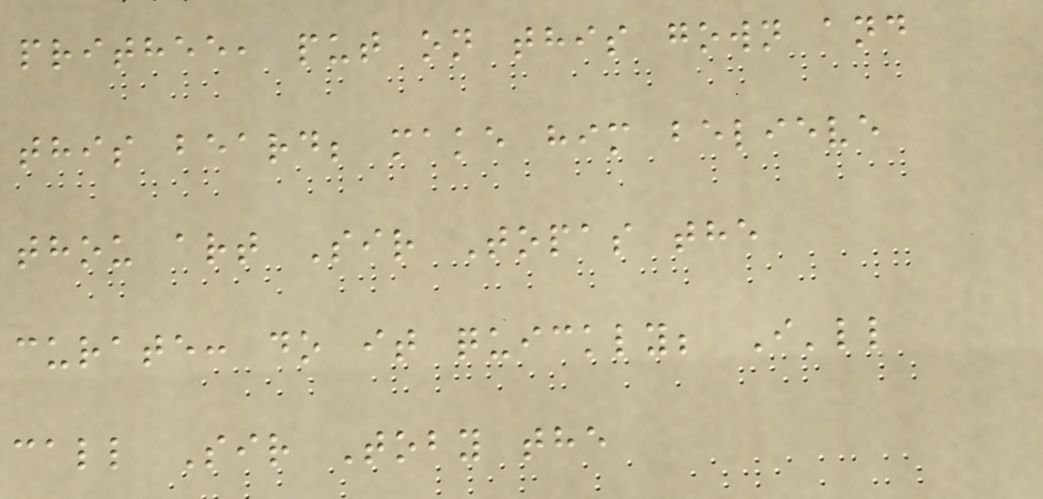prithee, put on this gown and
this beard; make him believe
thou art Sir Topas the
curate: do it quickly; I'll
call Sir Toby the
